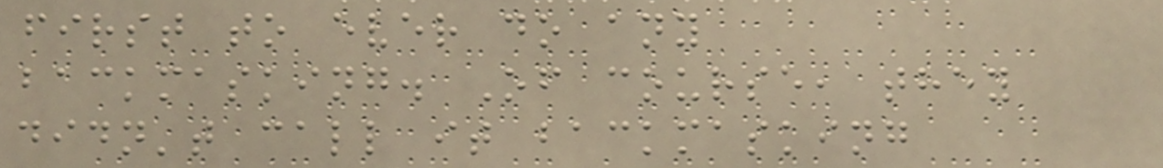first to ever do any
backmasking. Of course, they
didn't call it backmasking
